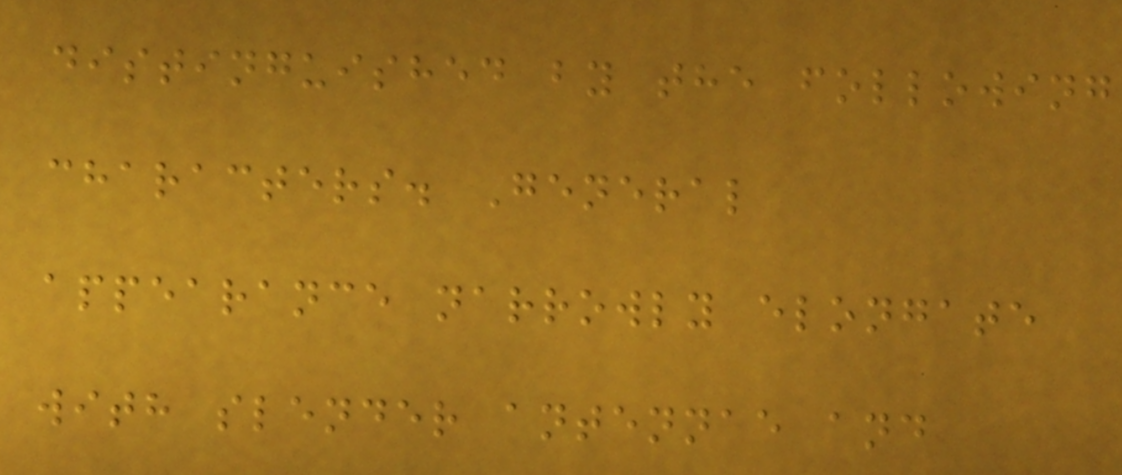distinguished by the following
characters. General
appearance narrowly elongate
with slender antennae and
